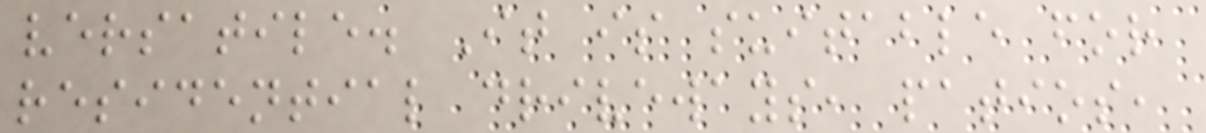versatile. It is suitable for
residential driveways, patios,
